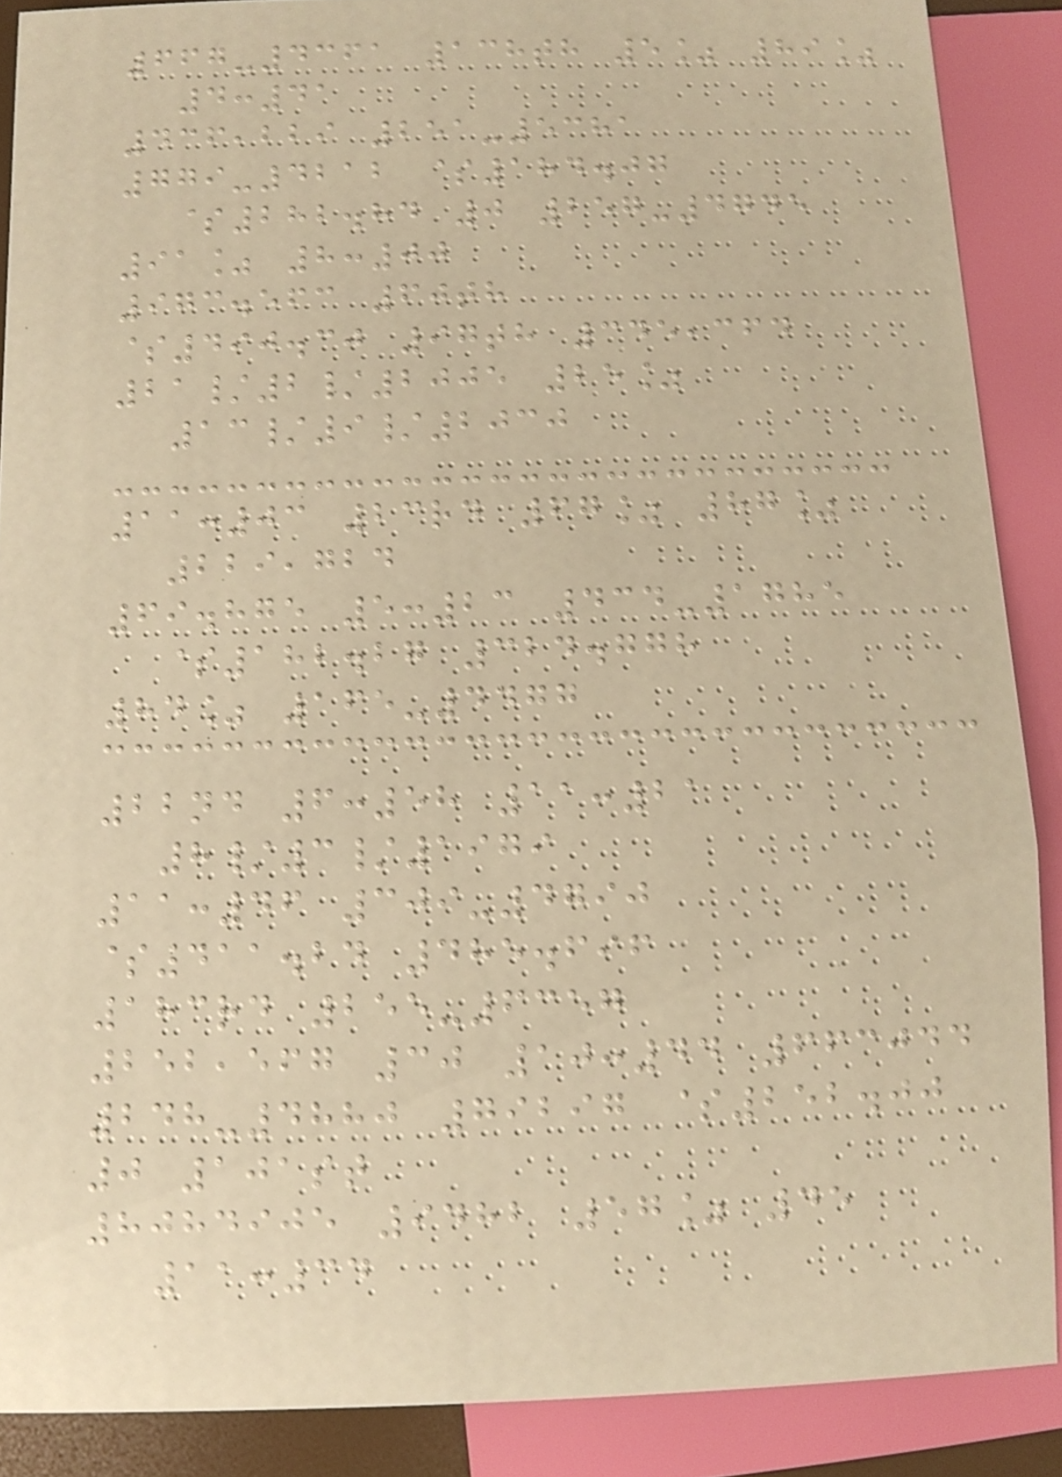667-4361 138th 5% 89%
4:41
436,229 251-5381
779-4212 $184.07
$282.84 0 257-4745
91% 8:00
973.563 60th
$490.30 97th 345,364
21/2/2005 25%
13/9/2030
11:03 23rd 67% 87%
229,724
69.875 5:23 434-1785
$182.27 324.778
84% 165-4477
22nd 6:58 11:21
8/3/1979
11:46 309-4790
$411.24 485.696
183rd 255-6357
252,567 30 10:44 663044
248-4880 79297 $252.00
0 101st
8084905 9482 57% 45
11:34
